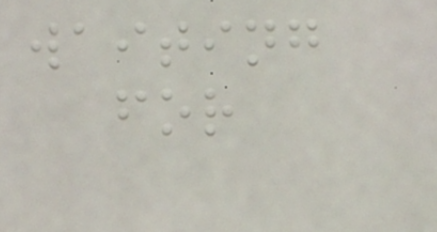waiting
for
